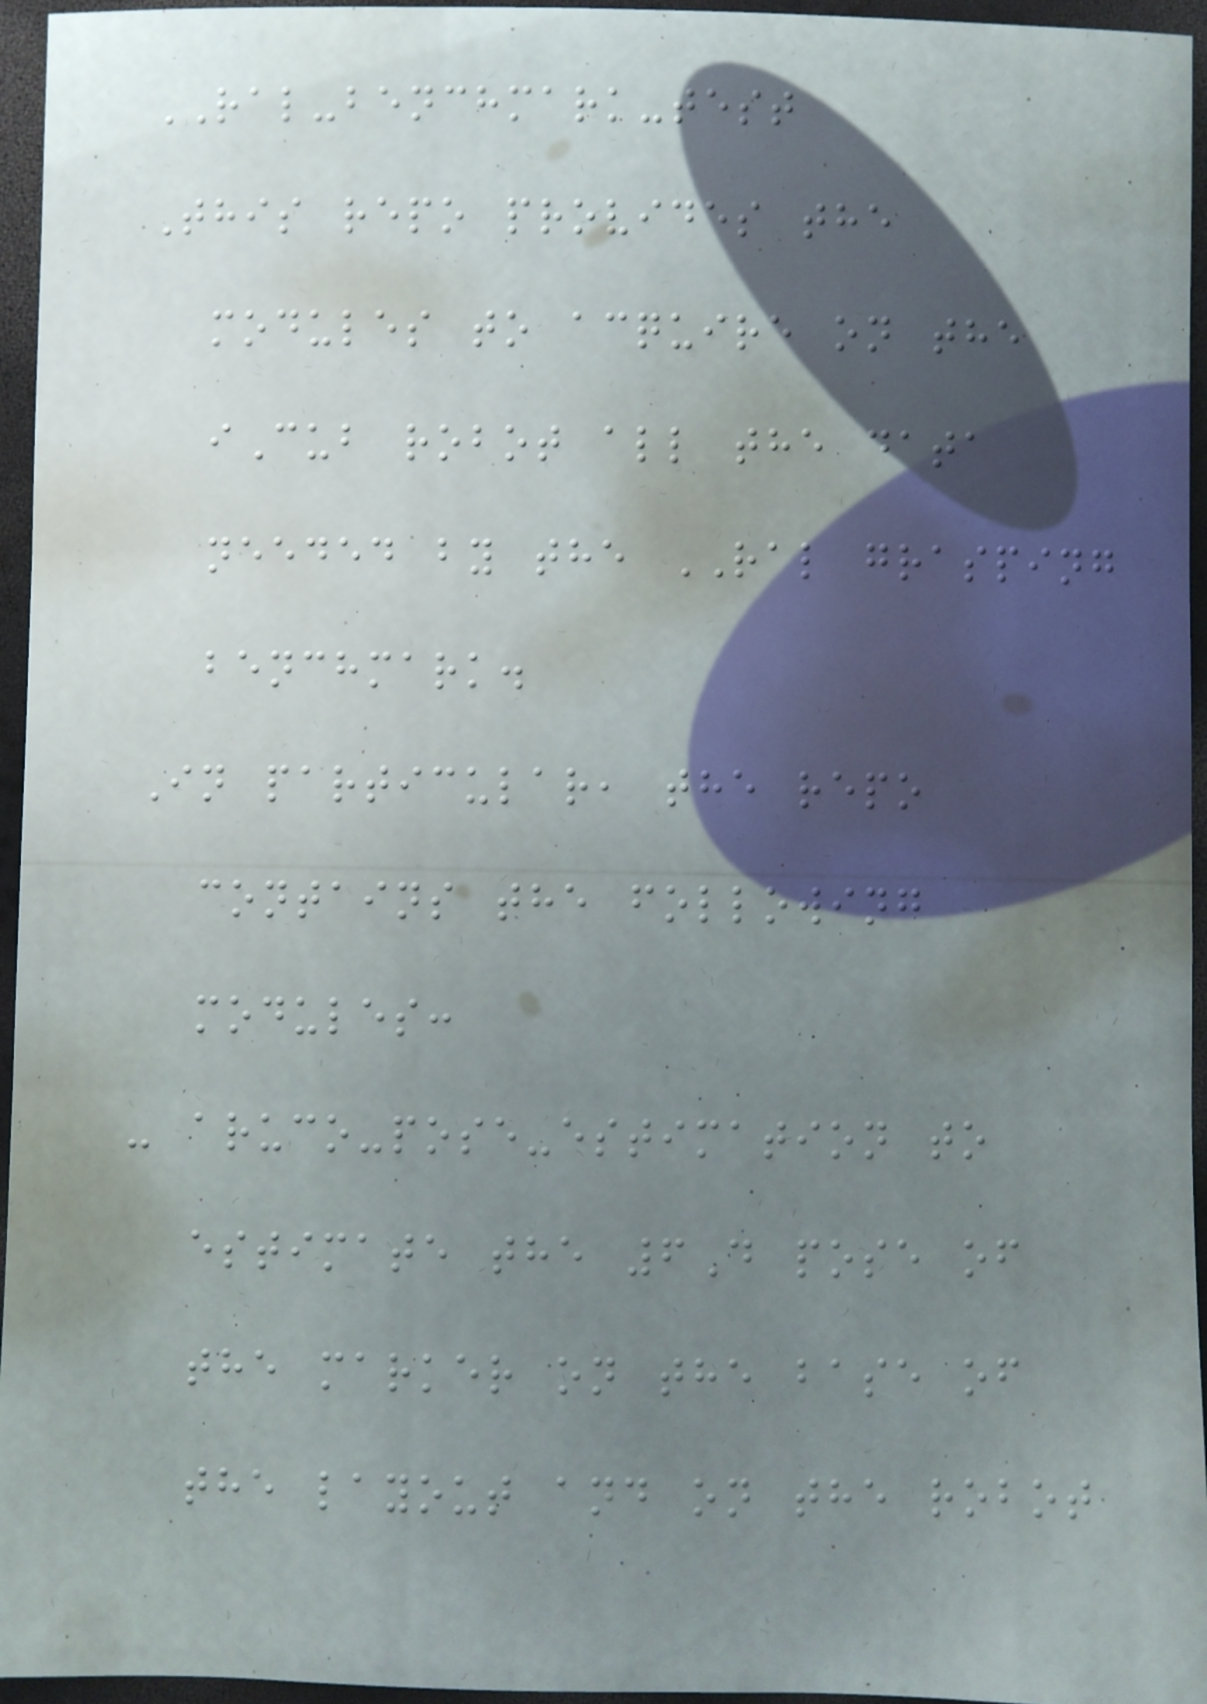RAL-benchmark-test
This repo provides the
modules to acquire on the
iCub robot all the data
needed by the RAL grasping
benchmark.
In particular, the repo
contains the following
modules:
- aruco-pose-estimation to
estimate the 6D pose of
the marker on the base of
the layout and on the robot
